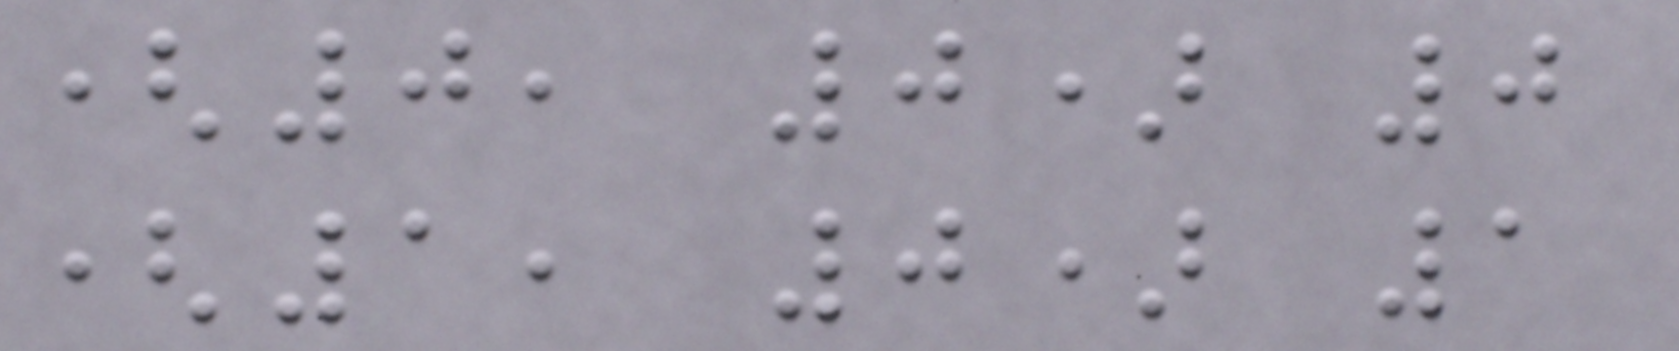(0, 0) 0
(1, 0) 1
